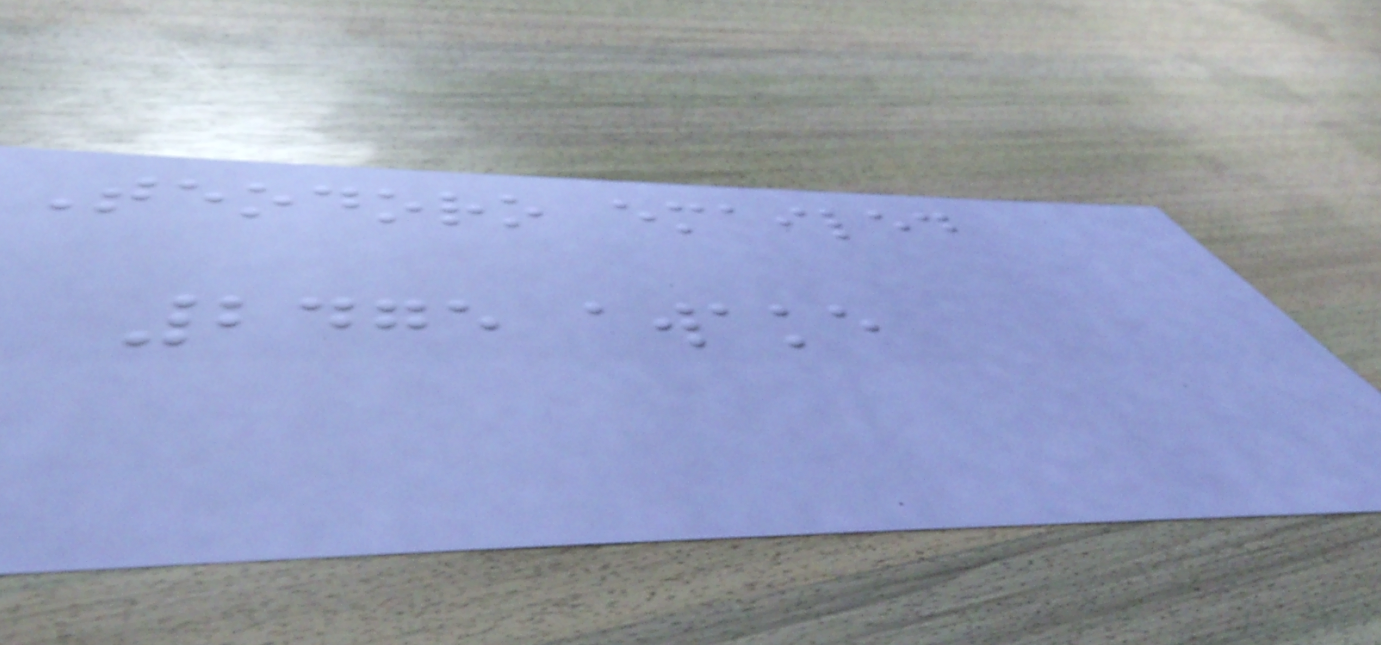Teodoro emailed
2475 awake
